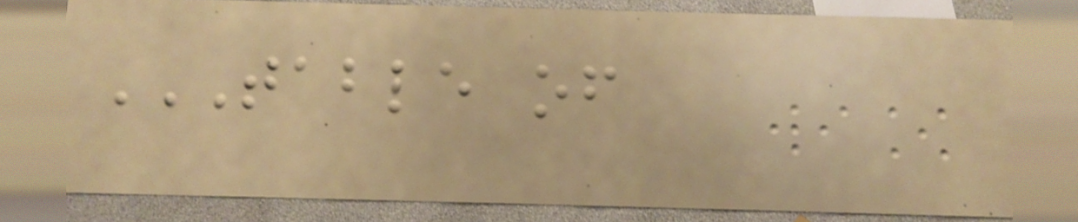TABLE OF
